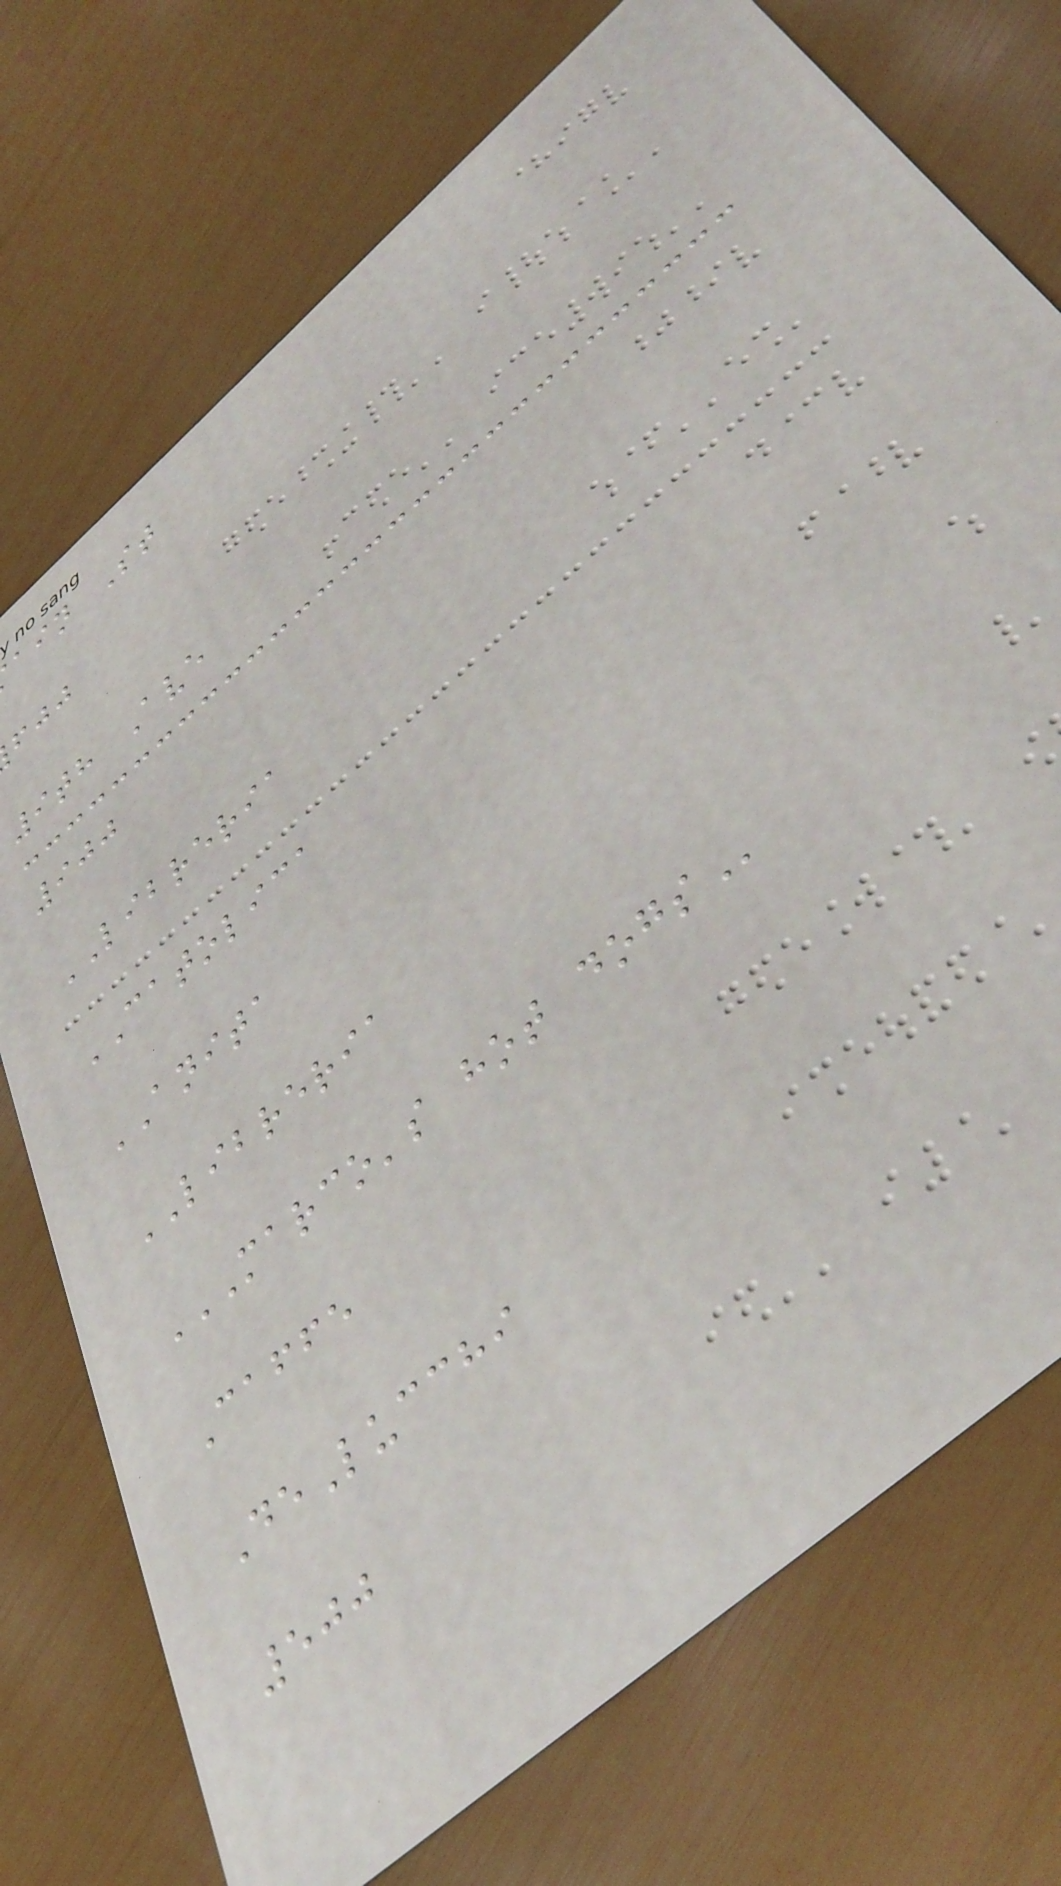ain St
9th Ave
900
LIBRERIA
CATOLICA
ANITA
LIBRERIA
MARCO'S HOT DOGS
Caffe
DeLucchi
500
